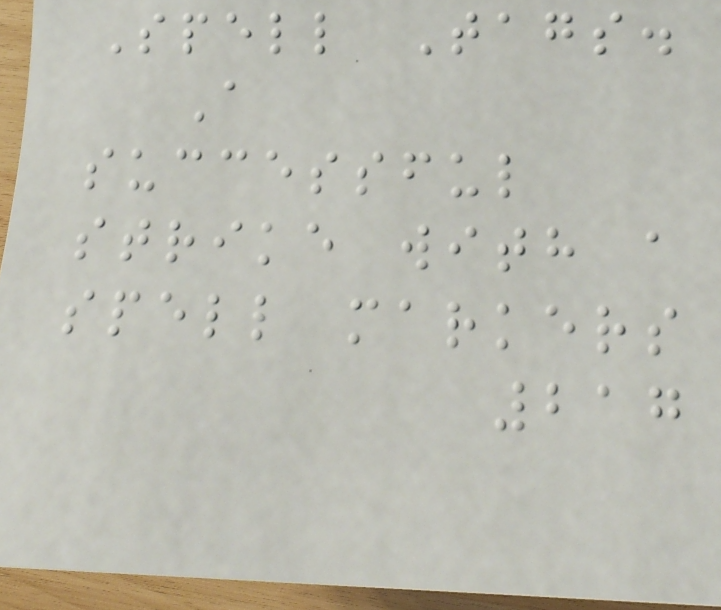Spell Tags.
A
successful
strike with a
spell markers
217
